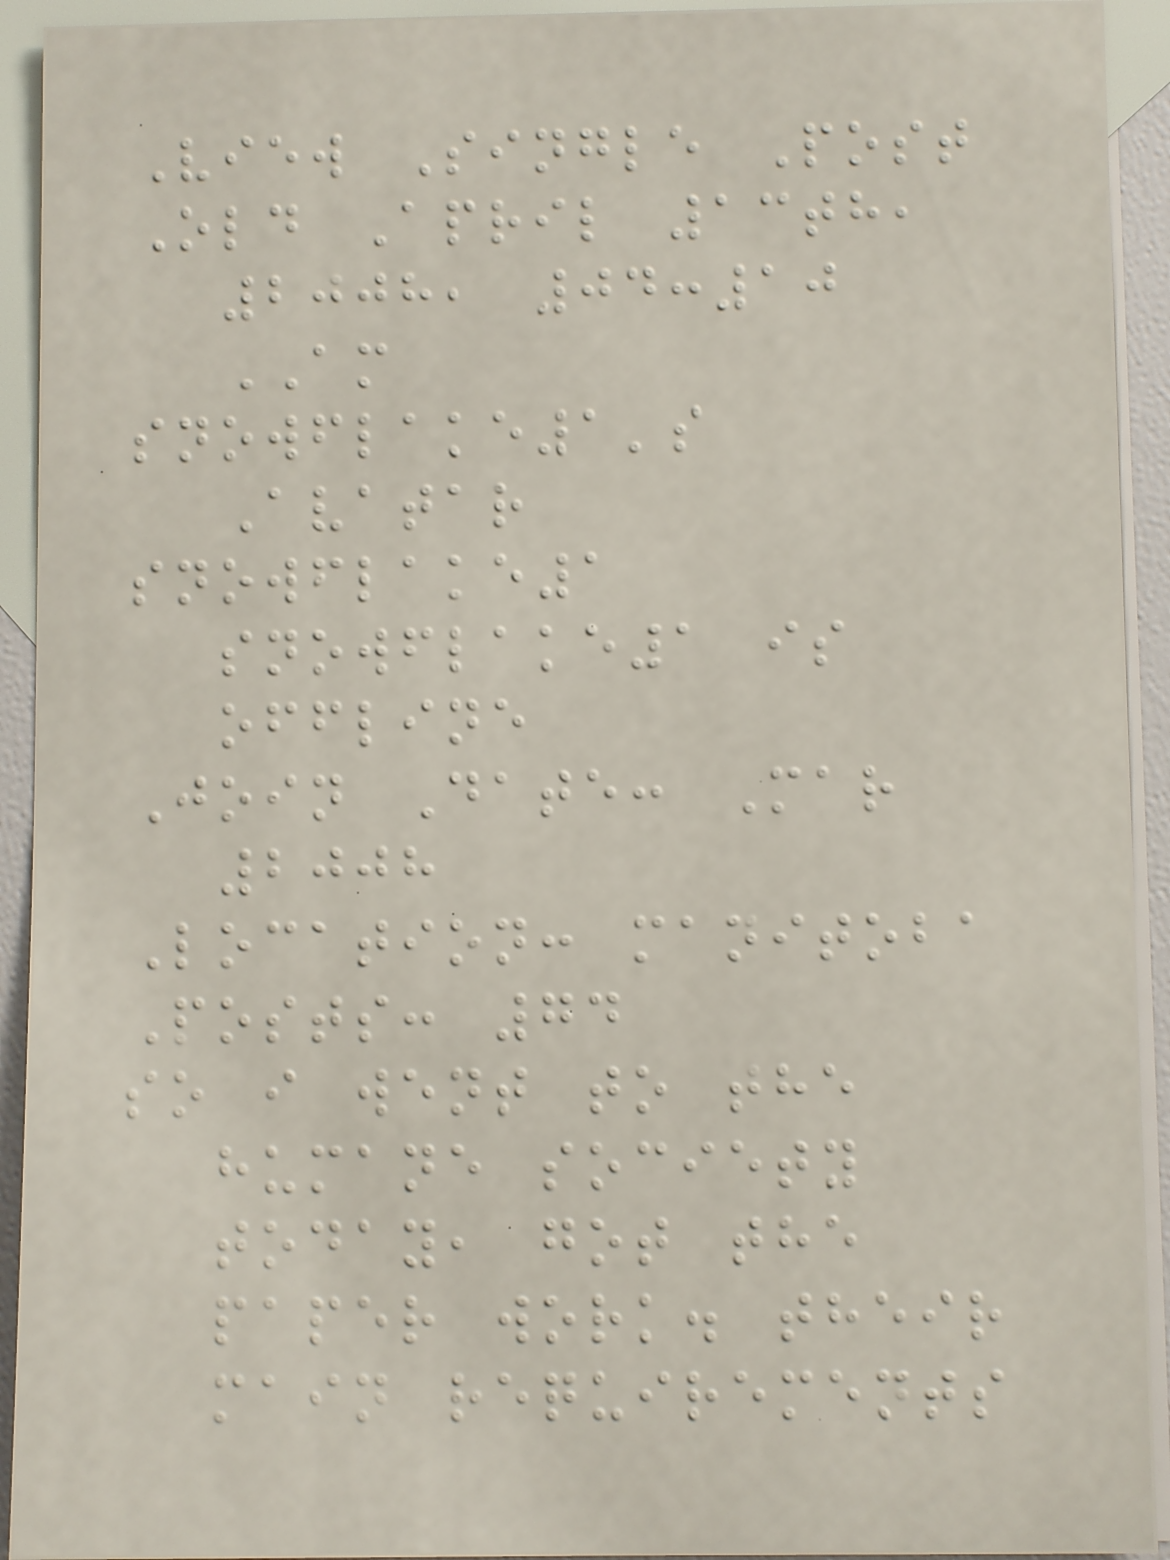View Single Post
Old April 13th,
2008, 04:10
AM
snowflake1's
Avatar
snowflake1
snowflake1 is
offline
Join Date: Mar
2008
Location: manitoba
Posts: 74
so i went to the
humane society
today, got the
paper work. their
main requirements
